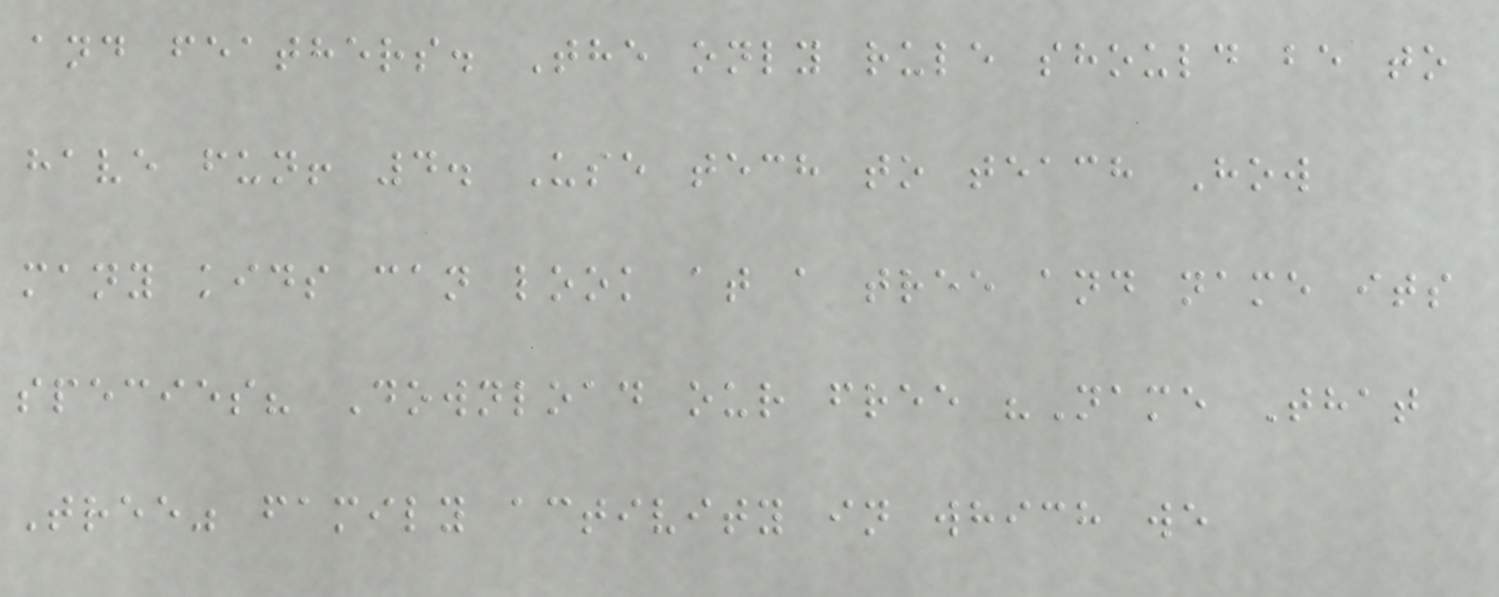and feathers. The only rule should be to
have fun! 4. Use tech to teach How
many kids can look at a tree and name its
species? Download our free "Name That
Tree" family activity in which we
